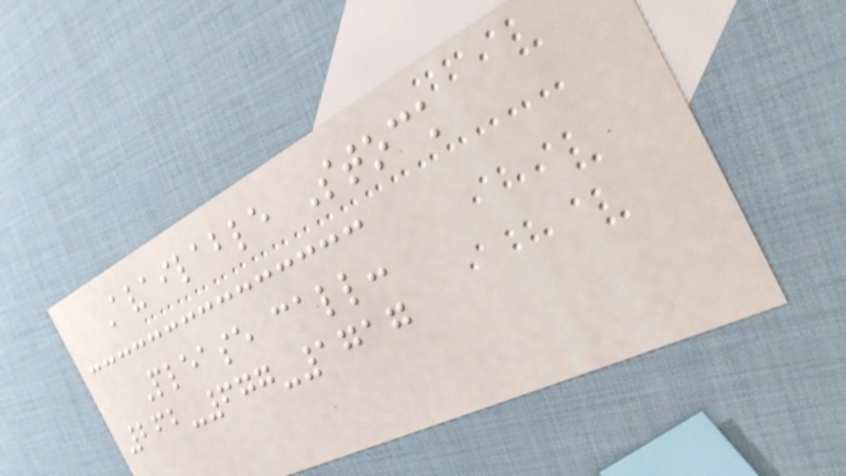Available Stock
Please call:
262-677-1717
